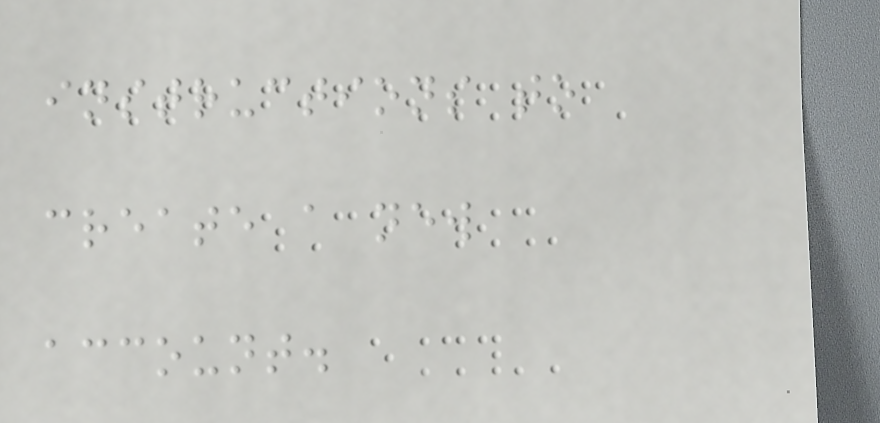instructions to
create a new
account.
